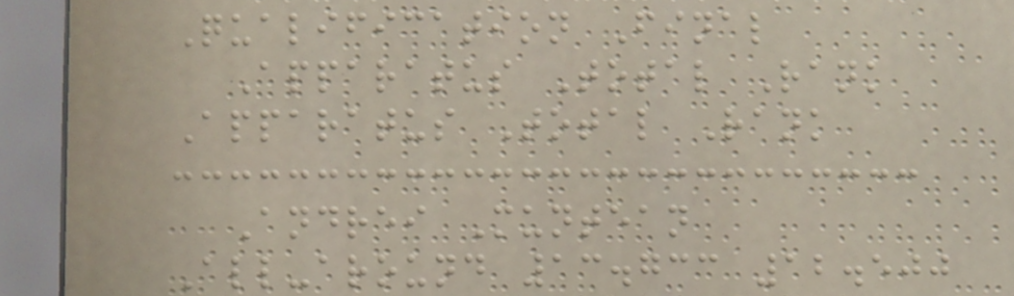Qualification Final
Apparatus Total Rank
Apparatus Total Rank
Andrei Muntean
All-around 13.733 12.500
